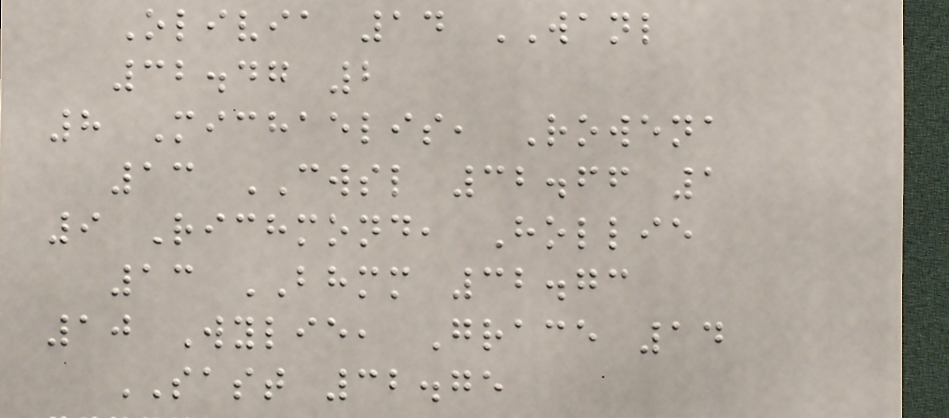Olivia 14 WANL
32.47 2
8 Michaelis, Rowena
13 CWSL 32.66 1
9 Richmond, Hollie
13 BHMM 32.73
10 Wylie, Grace 14
SAST 32.75
